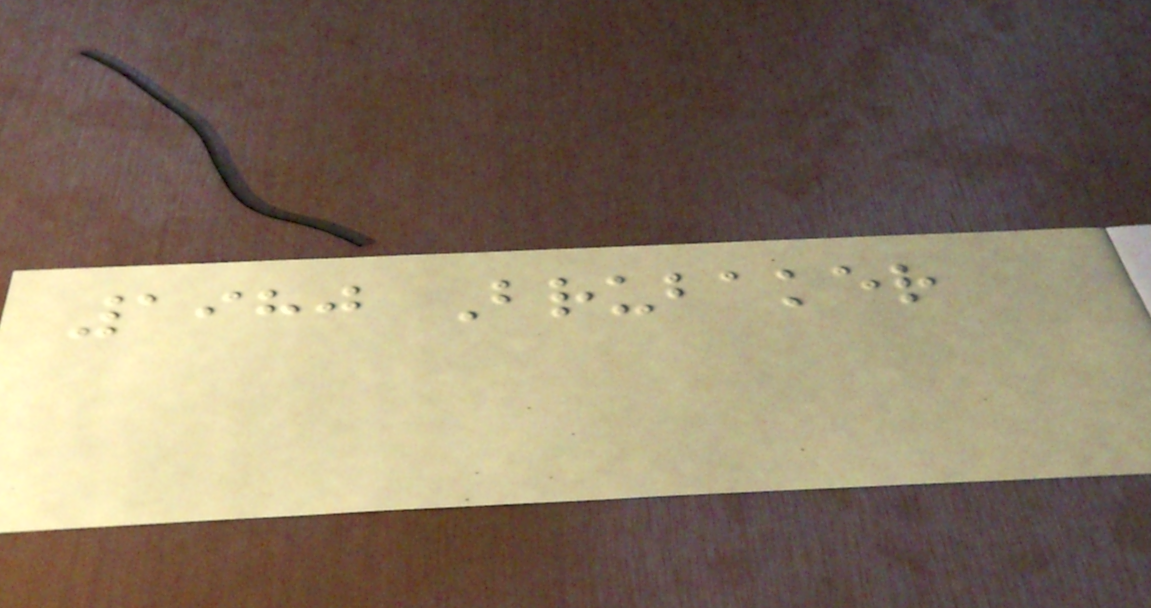1980 Brubaker
